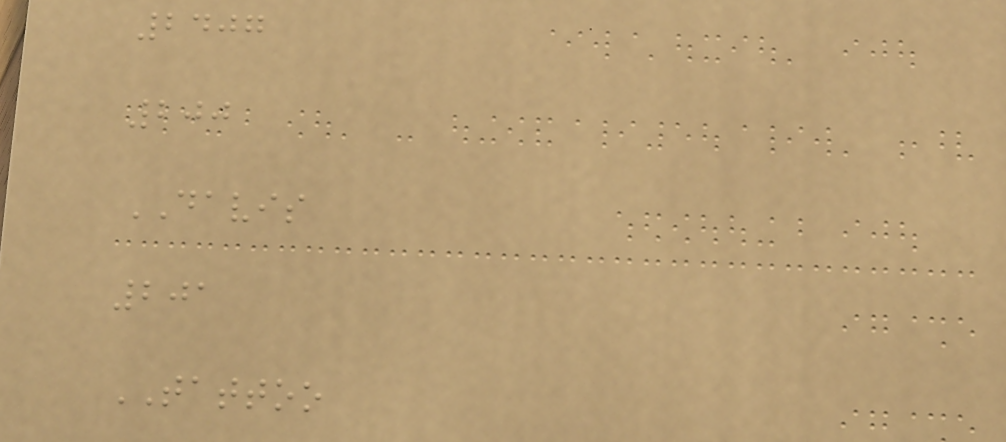2407
200
DAVIS
201
TATTOO
